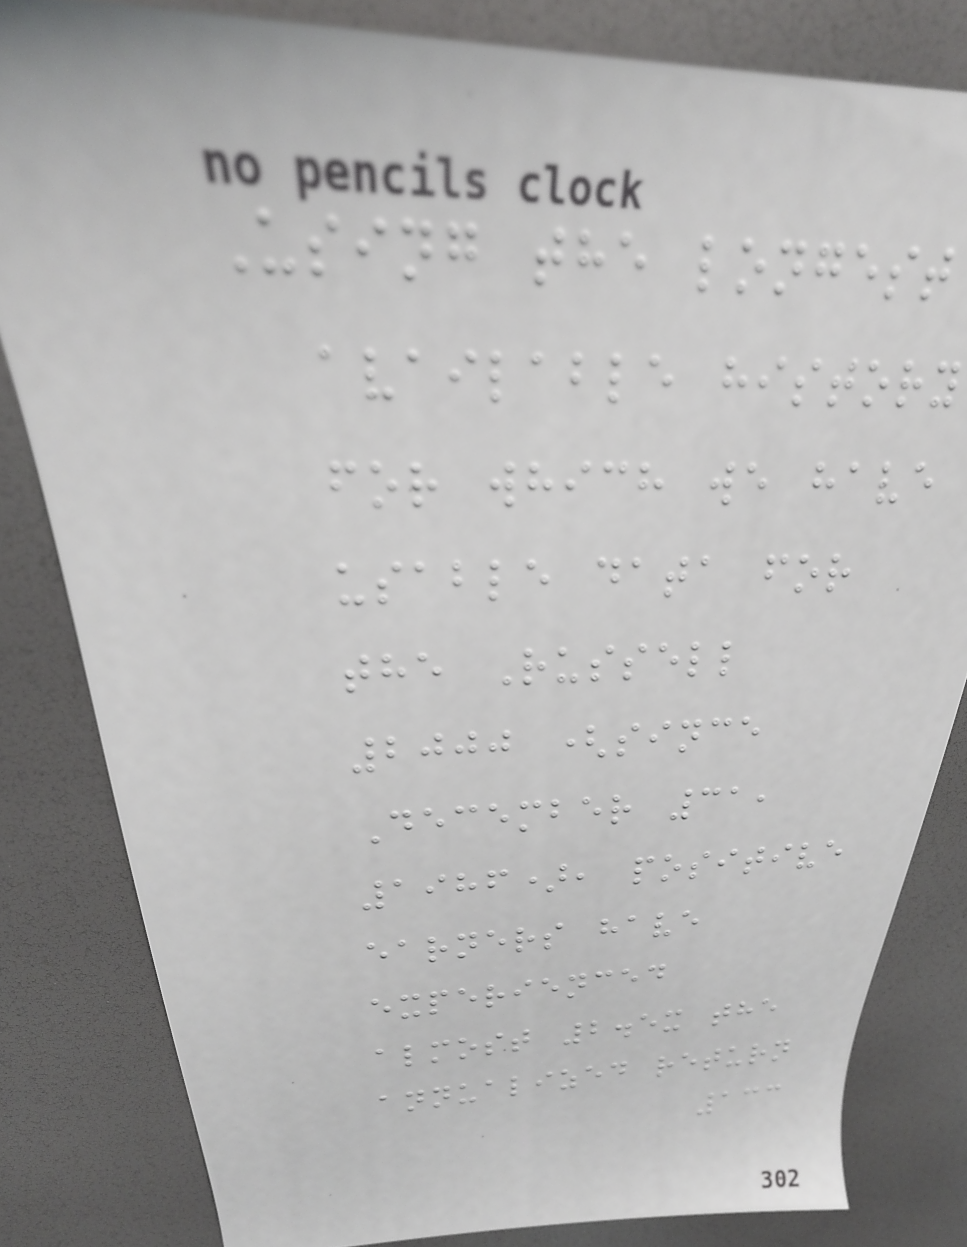Using the longest
available history
for which we have
usable data for
the Russell
2000 (since
December 31,
1986), positive
earners have
experienced
almost 2.5x the
annualized return
133
